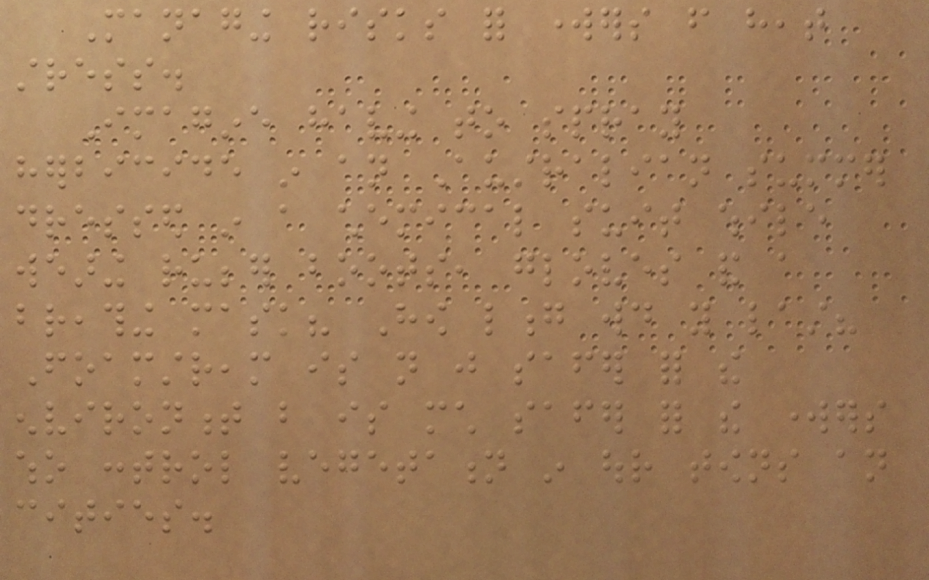Managing risks for workers from heat
stress.
Imagine having to spray
herbicide in an Australian summer
dressed in a chemical suit while
wearing rubber boots, gloves and a
breathing mask? How long would you last?
Foamstream is not just safer for the
environment but is much safer for the workers
who control vegetation in our towns an
cities.
